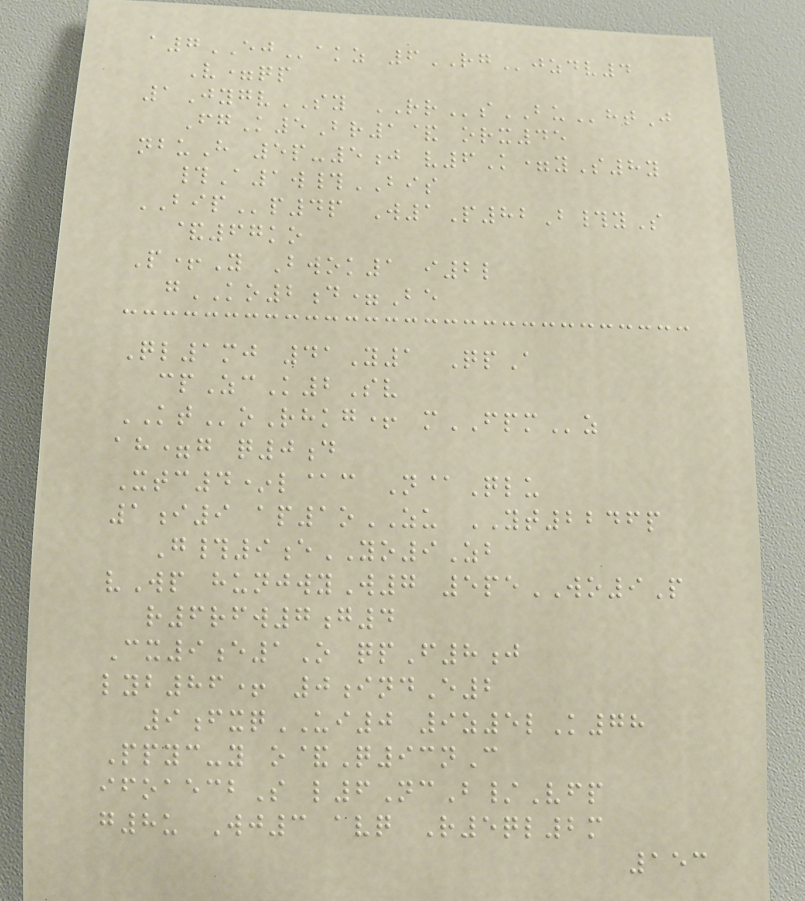a7EJakz 6RGjzdv4
V=qp
1JygvSY RRsBUhtJ
FgK5Br1& orx45
nbuH 5p-5j v6K=yS8y
#A1w#BIS
BIPp4p W1P82B#yS
&67ko
P+Y Bwok1 i2l
gKO2d=Be
Ql1mj 41Y1 QpA
cpZcK2Sv
KToRhkg+ mFPMz
ah=g q0d
Xtc4*l@c N@Qlu
1i9 ap1oZU YT2246p
G#9eYO9Zb
vWp hunjwyW7 5peWO9P
r6rfw7g4
Cx9e1O qpF8j
lyb86+ 0indE2
9fxqUI0 9z5lK78
Ppyc-y o&Q93nC
ifoaecbS l6NcB/Vfp
g8u Wj3 avq R5ql2m
153
